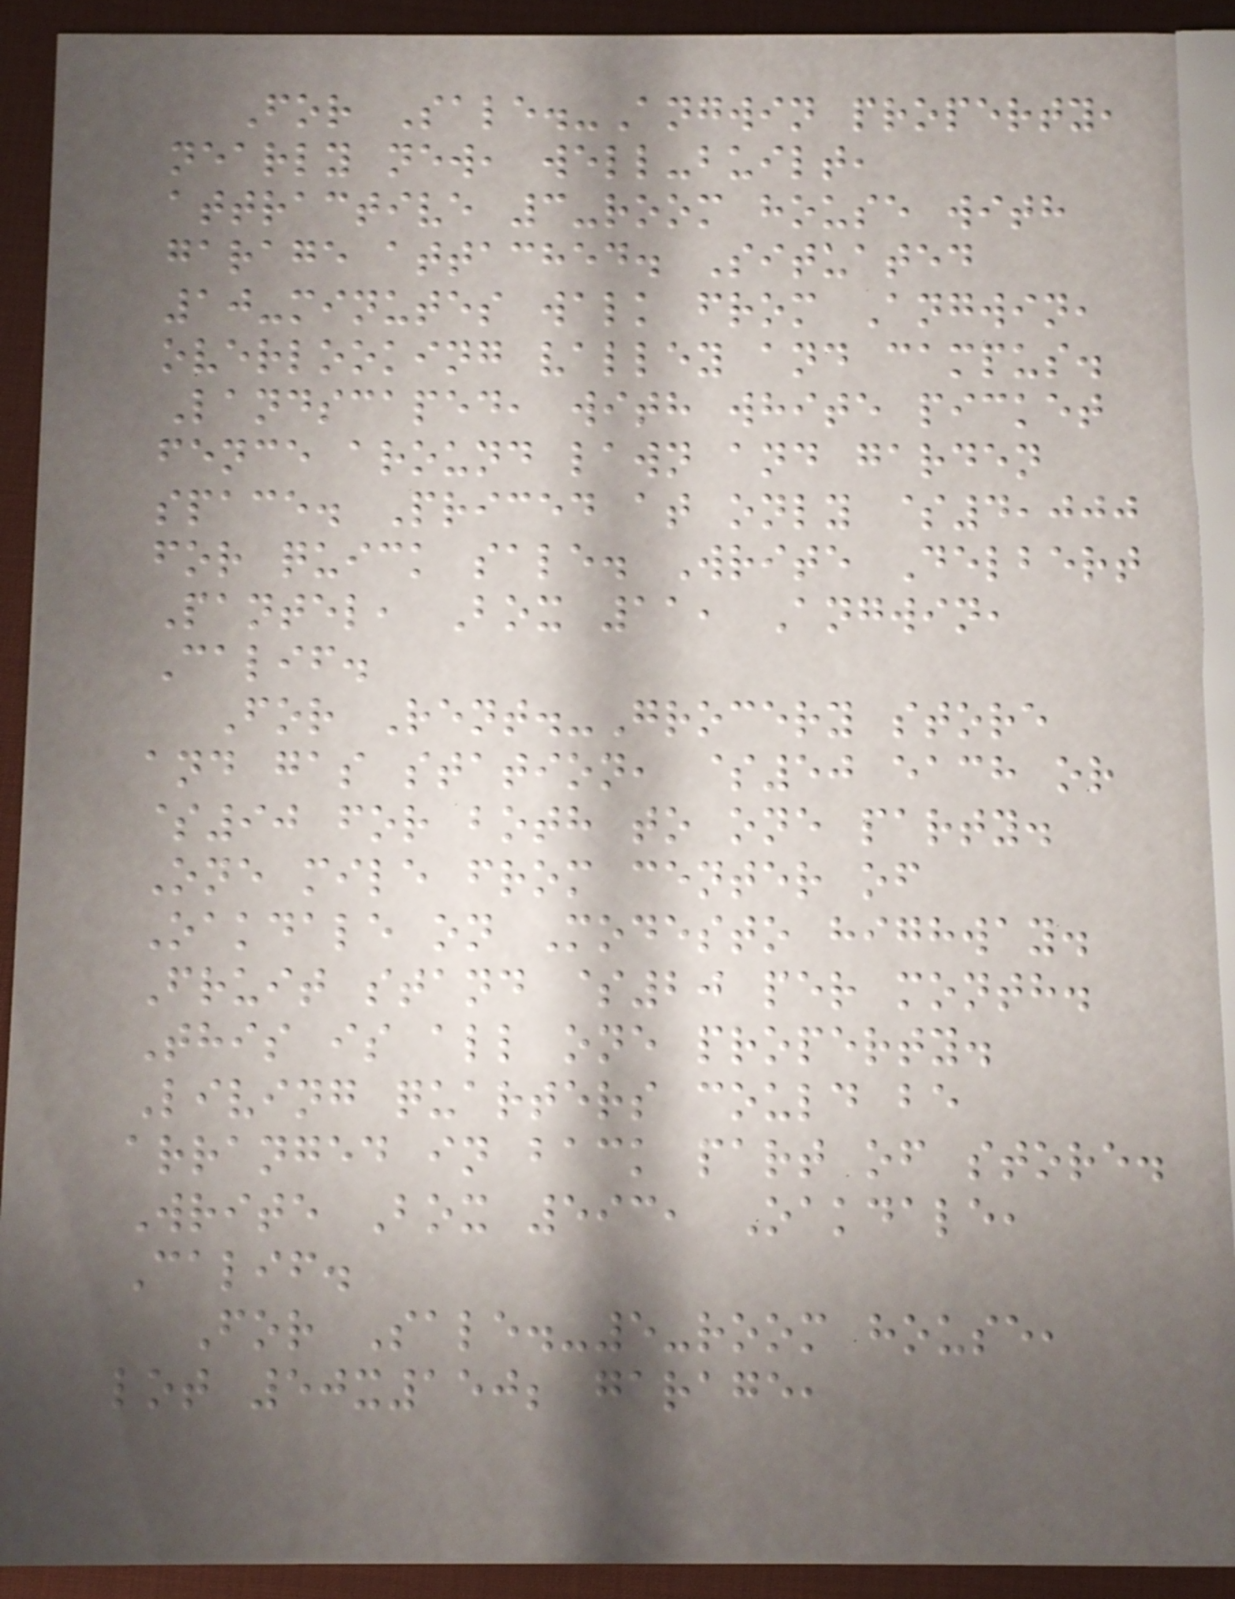For Sale.-Angwin property,
nearly new, well-built,
attractive 3-room house with
garage attached. Situated
10-minutes walk from Angwin,
overlooking valley and campus.
Landscaped, with white picket
fence around lawn and garden
space. Priced at only $4,000
for quick sale. Write Delbert
Pantel, Box 11, Angwin,
Calif.
For Rent.-Grocery store
and gas station, $50 each or
$90 for both to one party.
One mile from center of
Oakdale on Modesto highway.
Fruit stand $20 per month.
This is all one property.
Living quarters could be
arranged in back part of store.
Write Box 593, Oakdale,
Calif.
For Sale.-5-room house,
lot 50x150; garage,
